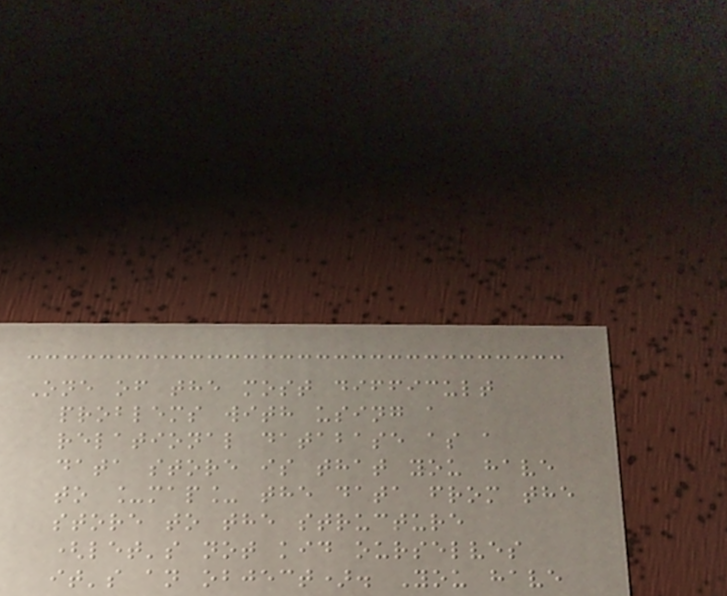One of the most difficult
problems with using a
relational database as a
data store is that you have
to _map_ the data from the
store to the structure
(let's not kid ourselves
it's an object). You have
